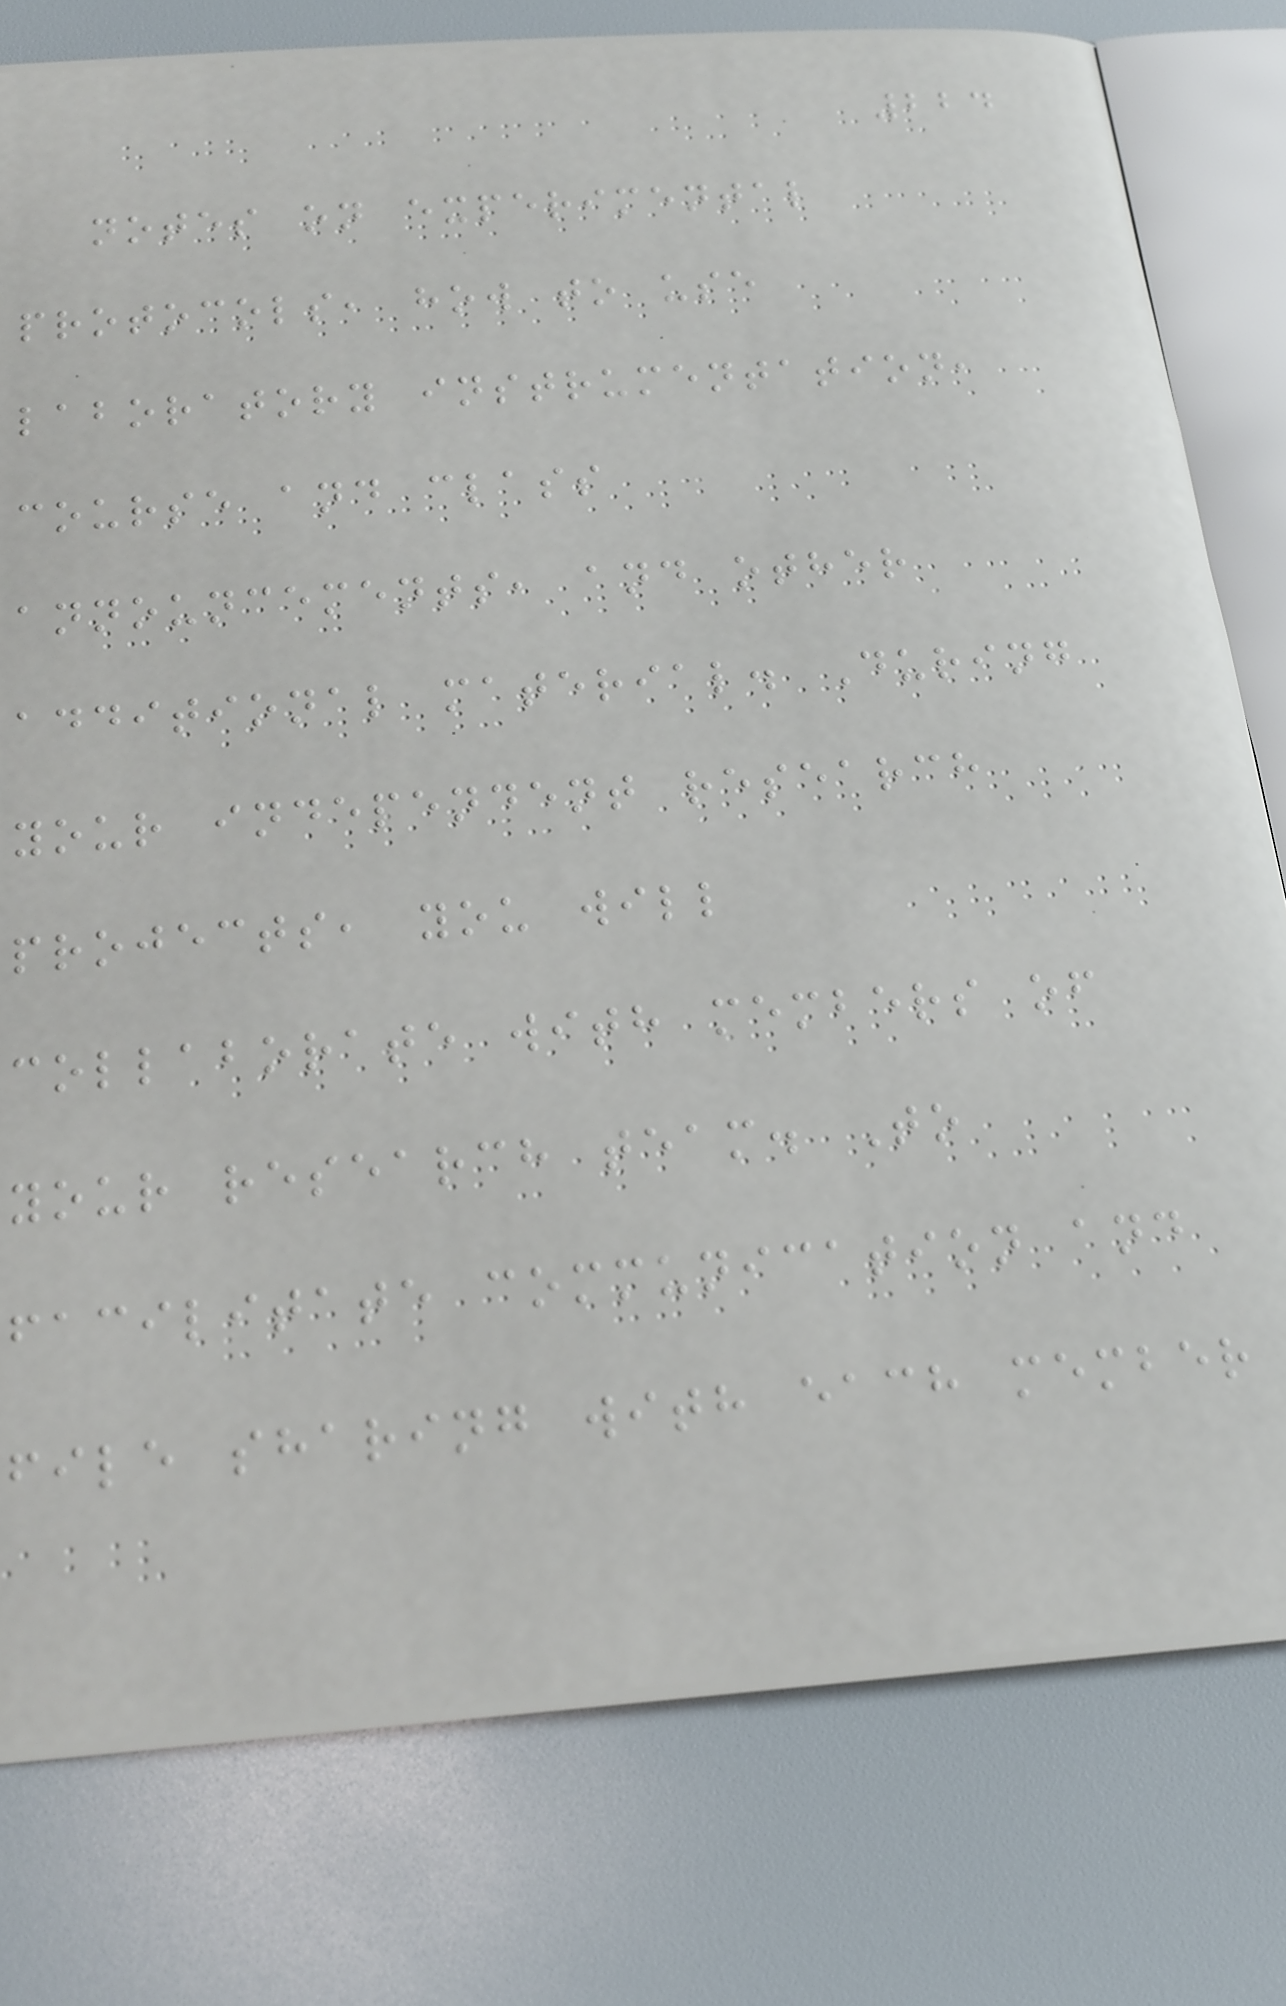224
notes on experimental
protocols, how to use
laboratory instrumentation,
course and class
announcements, and other
additional material. During
your independent research
projects, you will
collaborate with members of
your research team. To
facilitate communication and
file sharing with each member
